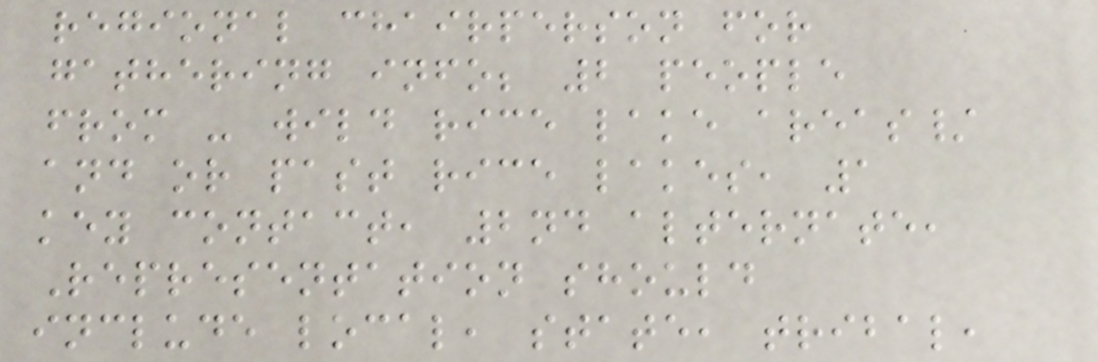regional chairperson for
gathering info; 2 people
from - wild rice lake areas/
and or past rice lakes, 1
key contact, 2nd alternate,
Representation should
include local, state, tribal,
